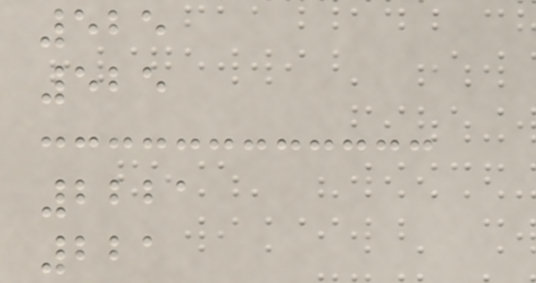525
525
2221
221
